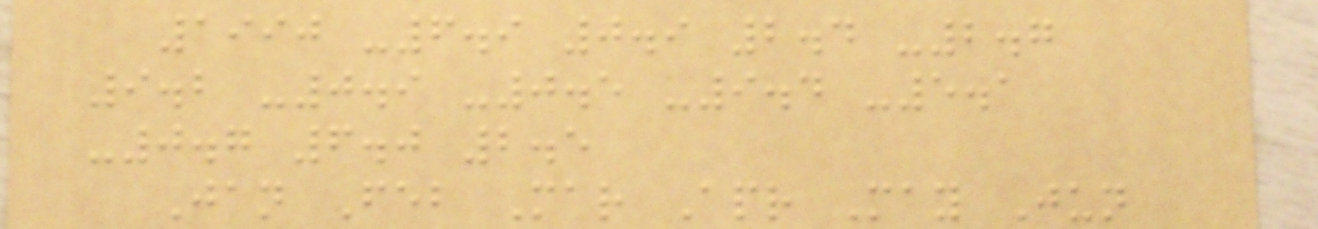1990 -6.9 0.9 2.4 -2.7
9.2 -0.9 -0.5 -9.4 -5.1
-0.7 6.0 2.5
Jan Feb Mar Apr May Jun
